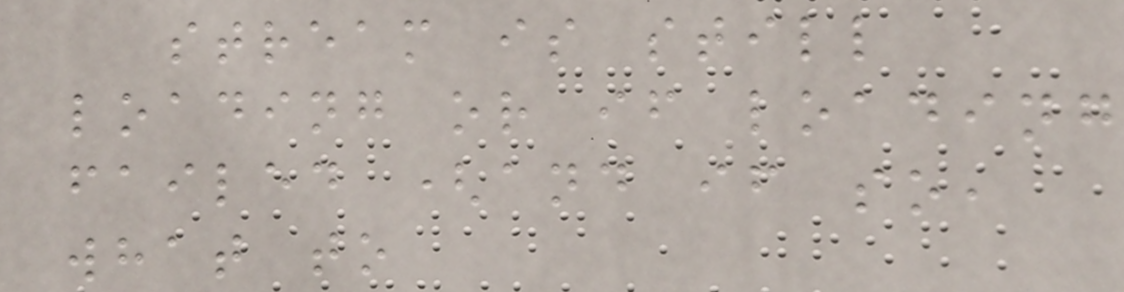stream is still
loading or if loading
failed (and if so,
what to
